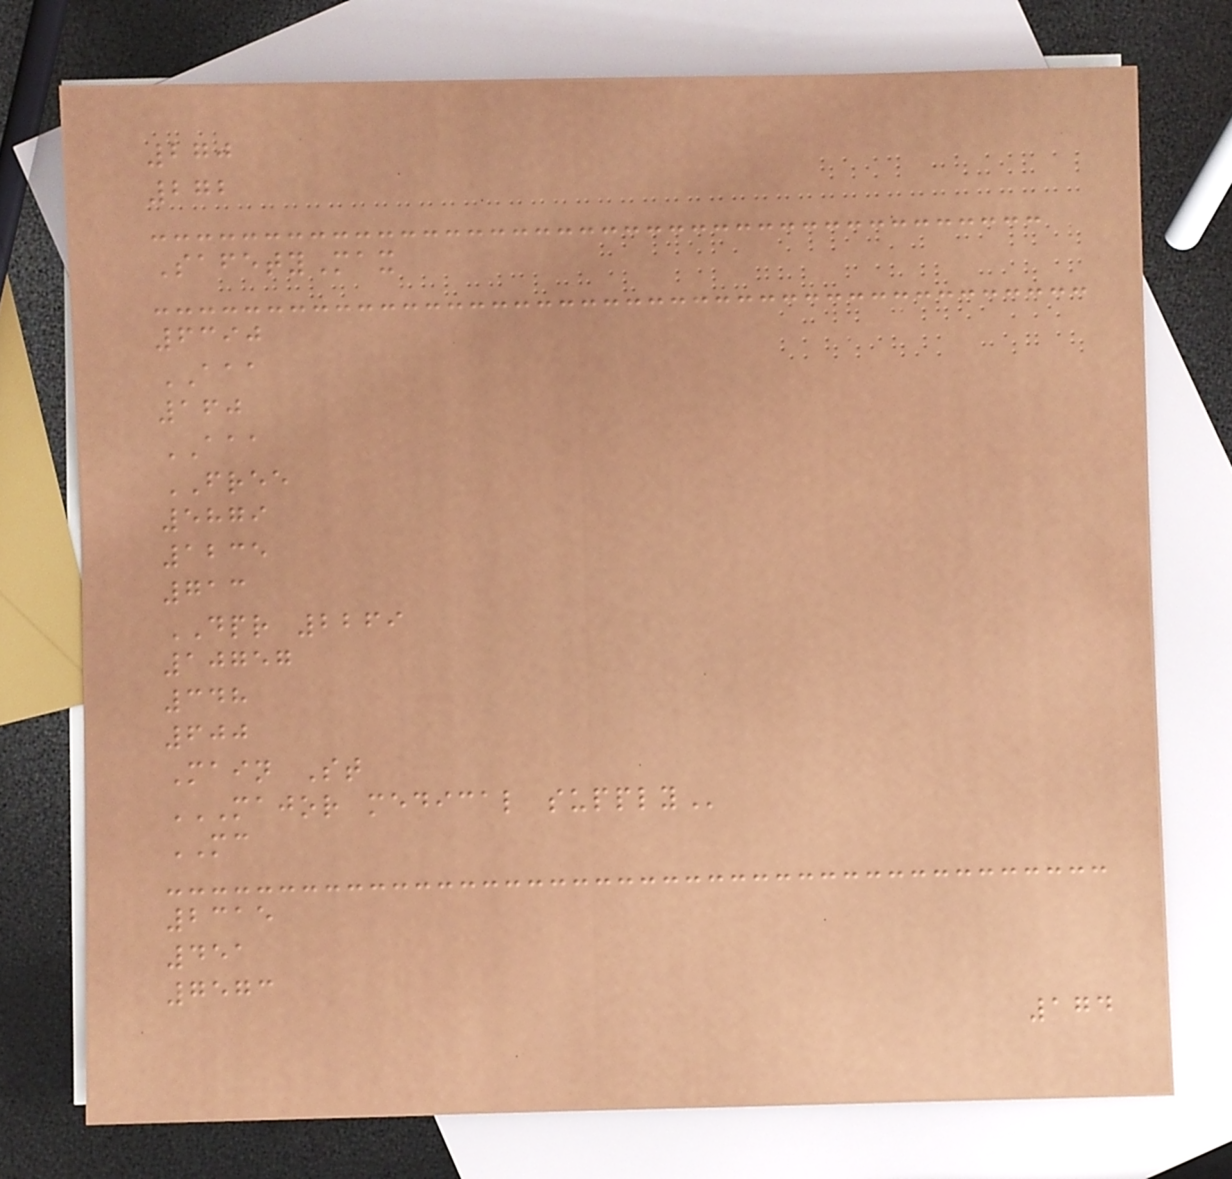270
272
SafetyMax
6390
AAA
160
AAA
FREE
5879
1235
713
DPR 2269
10757
348
600
Main St
MAJOR MEDICAL SUPPLY
MC
2315
451
7573
174
